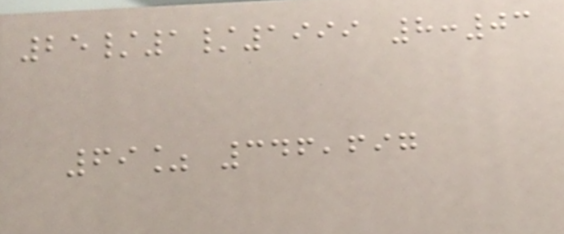25/1/1999 8:03
69% 346,697
